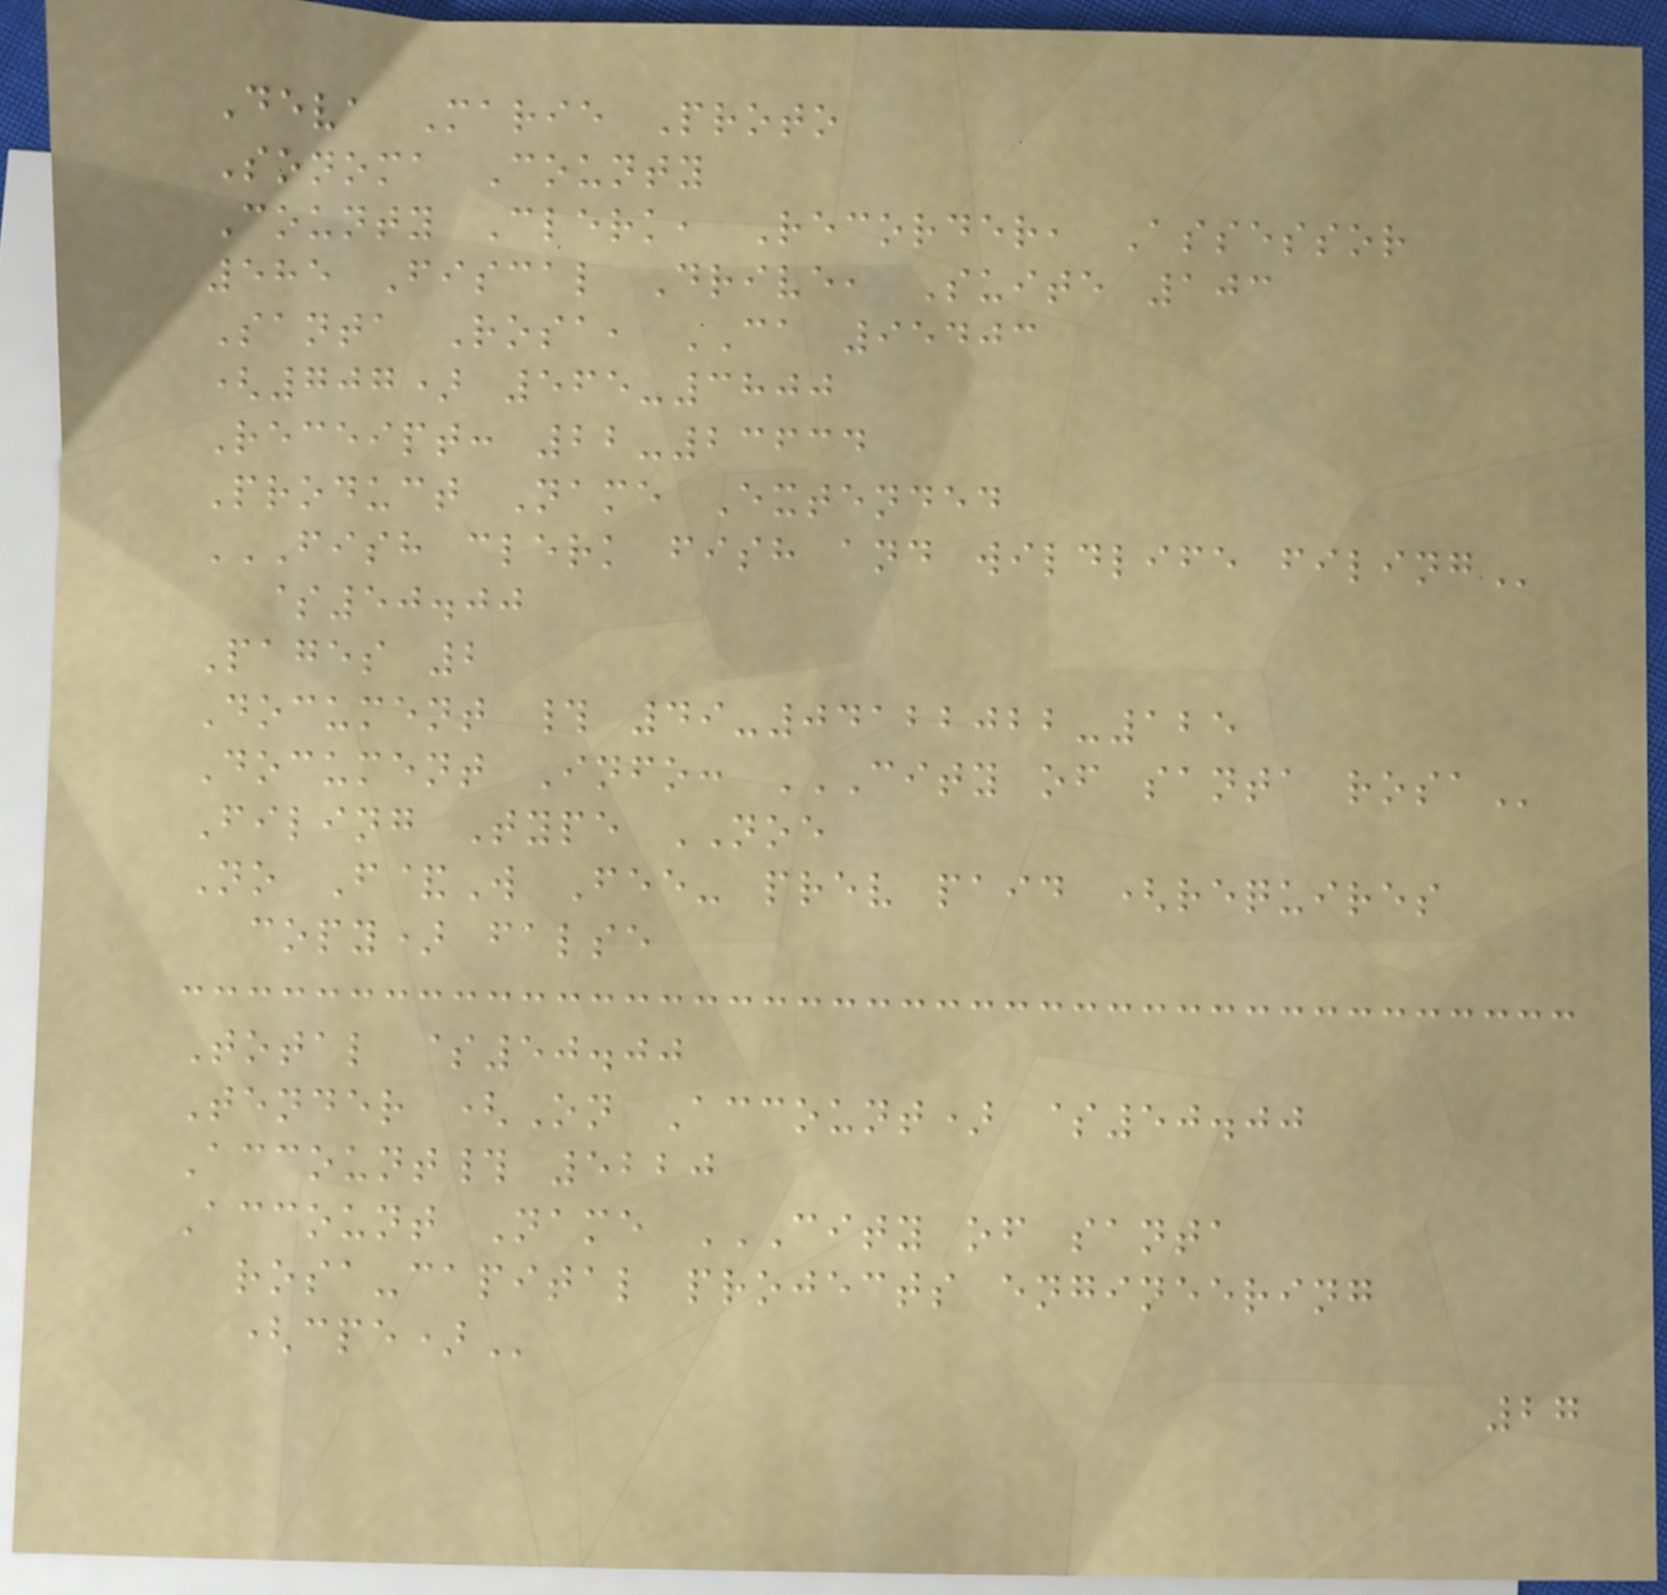Deva Marie Proto
Sonoma County
County Clerk, Recorder, Assessor
585 Fiscal Drive, Suite 103
Santa Rosa, CA 95403
(707) 565-3800
Receipt: 22-23634
Product Name Extended
FISH CLERK FISH AND WILDLIFE FILING
$50.00
Pages 2
Document # 49-04122022-125
Document Info: CITY OF SANTA ROSA
Filing Type NOE
No F&W Fee- prev paid (requires
copy) false
Total $50.00
Tender (On Account) $50.00
Account# 5220
Account Name CITY OF SANTA
ROSA-CAPITAL PROJECTS ENGINEERING
(CPE)
27
